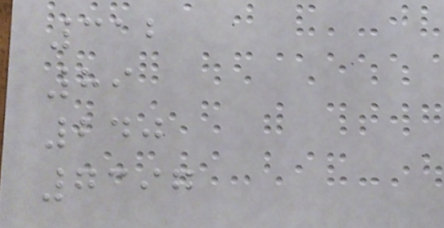312
89
240
7397
